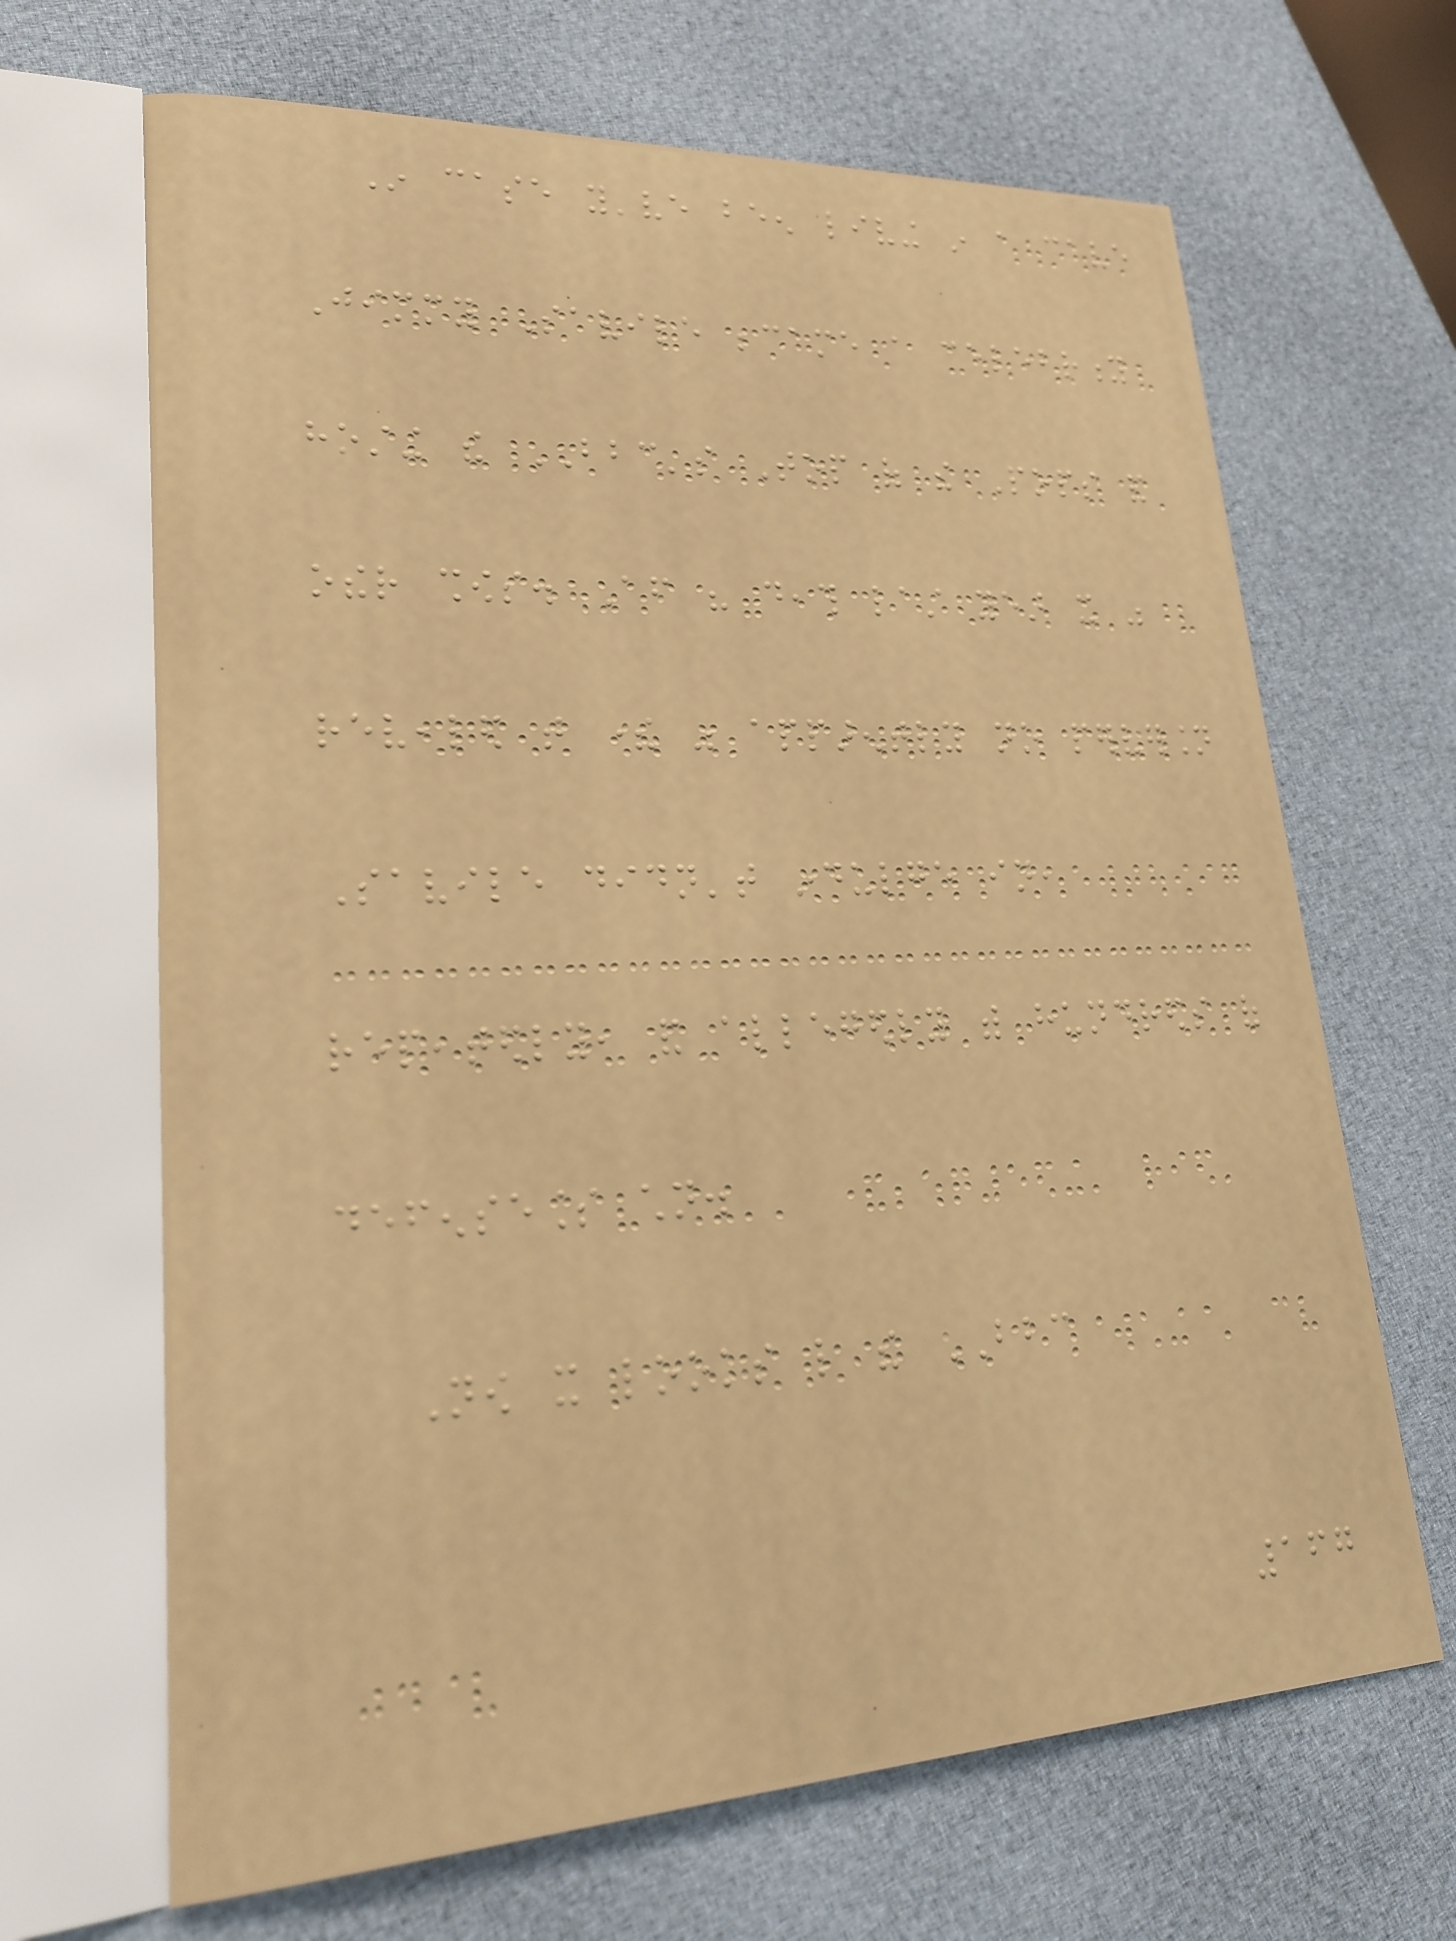In case you've been living in a cave
Jimmy Savile became a celebrity
hosting the BBC's Top of the Pops and
other shows. After his death last year it was
revealed that there was apparently no perversion
Savile didn't indulge in,
repeatedly, and allegedly with hundreds of
defenseless children.
Now it looks like the BBC
167
